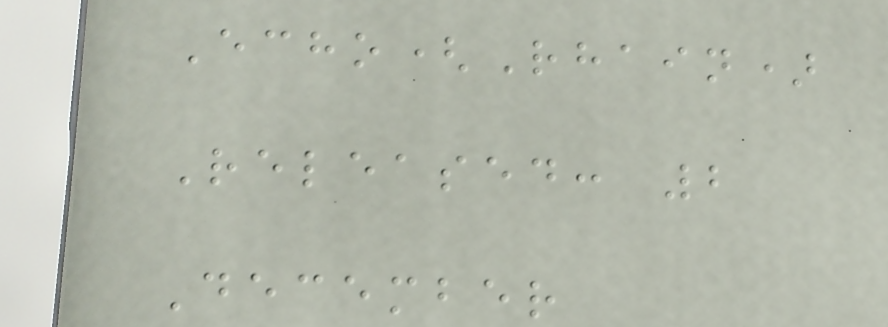Echo(Rhain)
Released: 2
December
